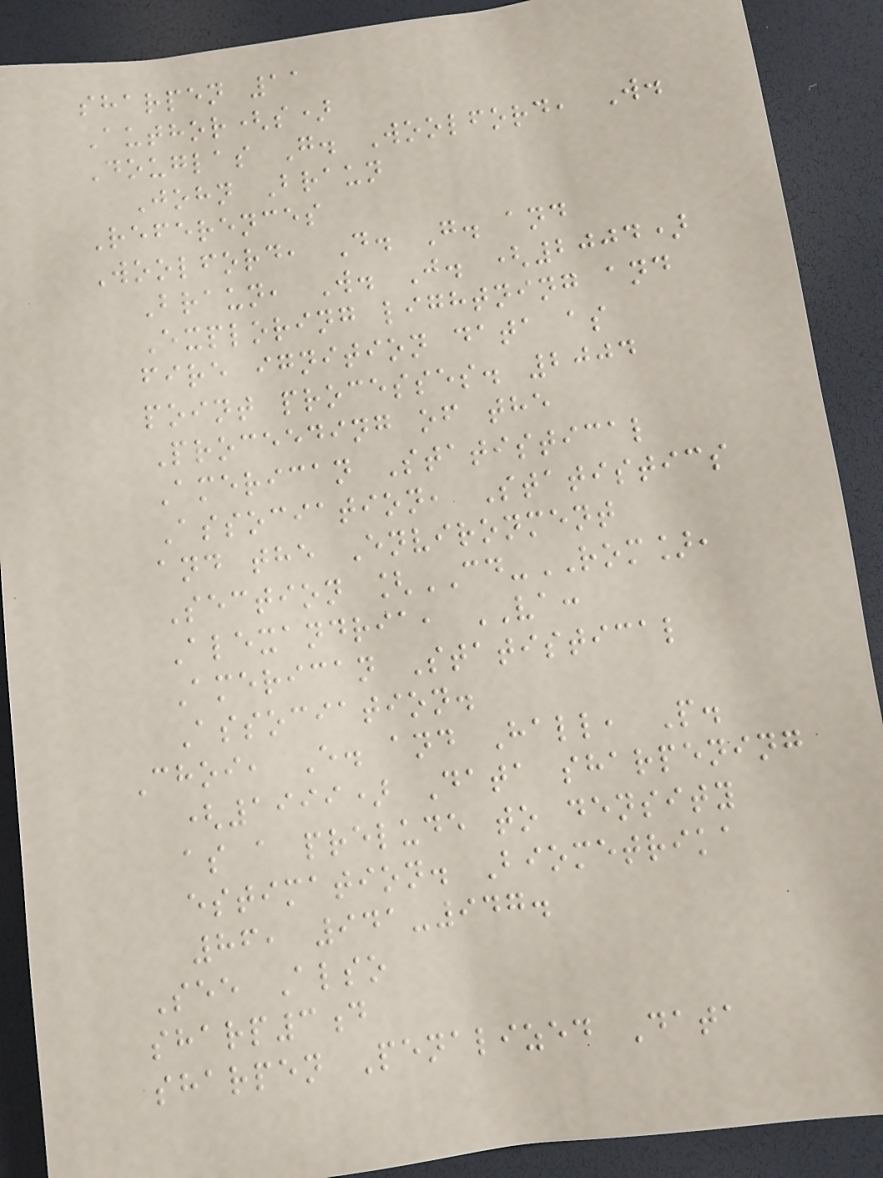sharpen 11
Author(s)
Douglas G. Woolford, W.
John Braun
References
Woolford, D. G. and
Braun, W. J. (2004)
Exploring lightning and
fire ignition data as
point processes. 2004
Proceeding of the
American Statistical
Association, Statistics
and the Environment
Section [CD-ROM],
Alexandria, VA:
American Statistical
Association.
Choi, E. and Hall, P.
(1999) Data sharpening
as a prelude to density
estimation. Biometrika
86, 941-947.
See Also
sharp3d
sharpen Penalized Data
